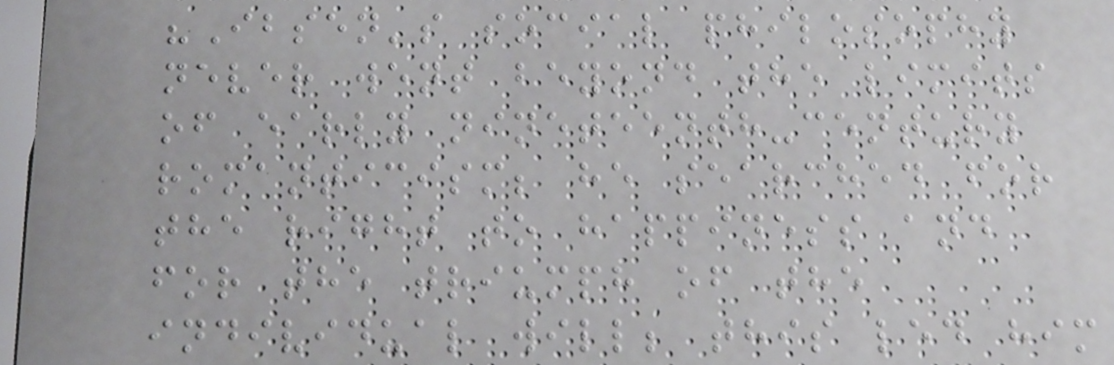"Ibsen's social philosophy
never went beyond the limits
of early nineteenth-century
romanticism; he searched for
the right to happiness and
for the triumph of the
individual will; this led him
